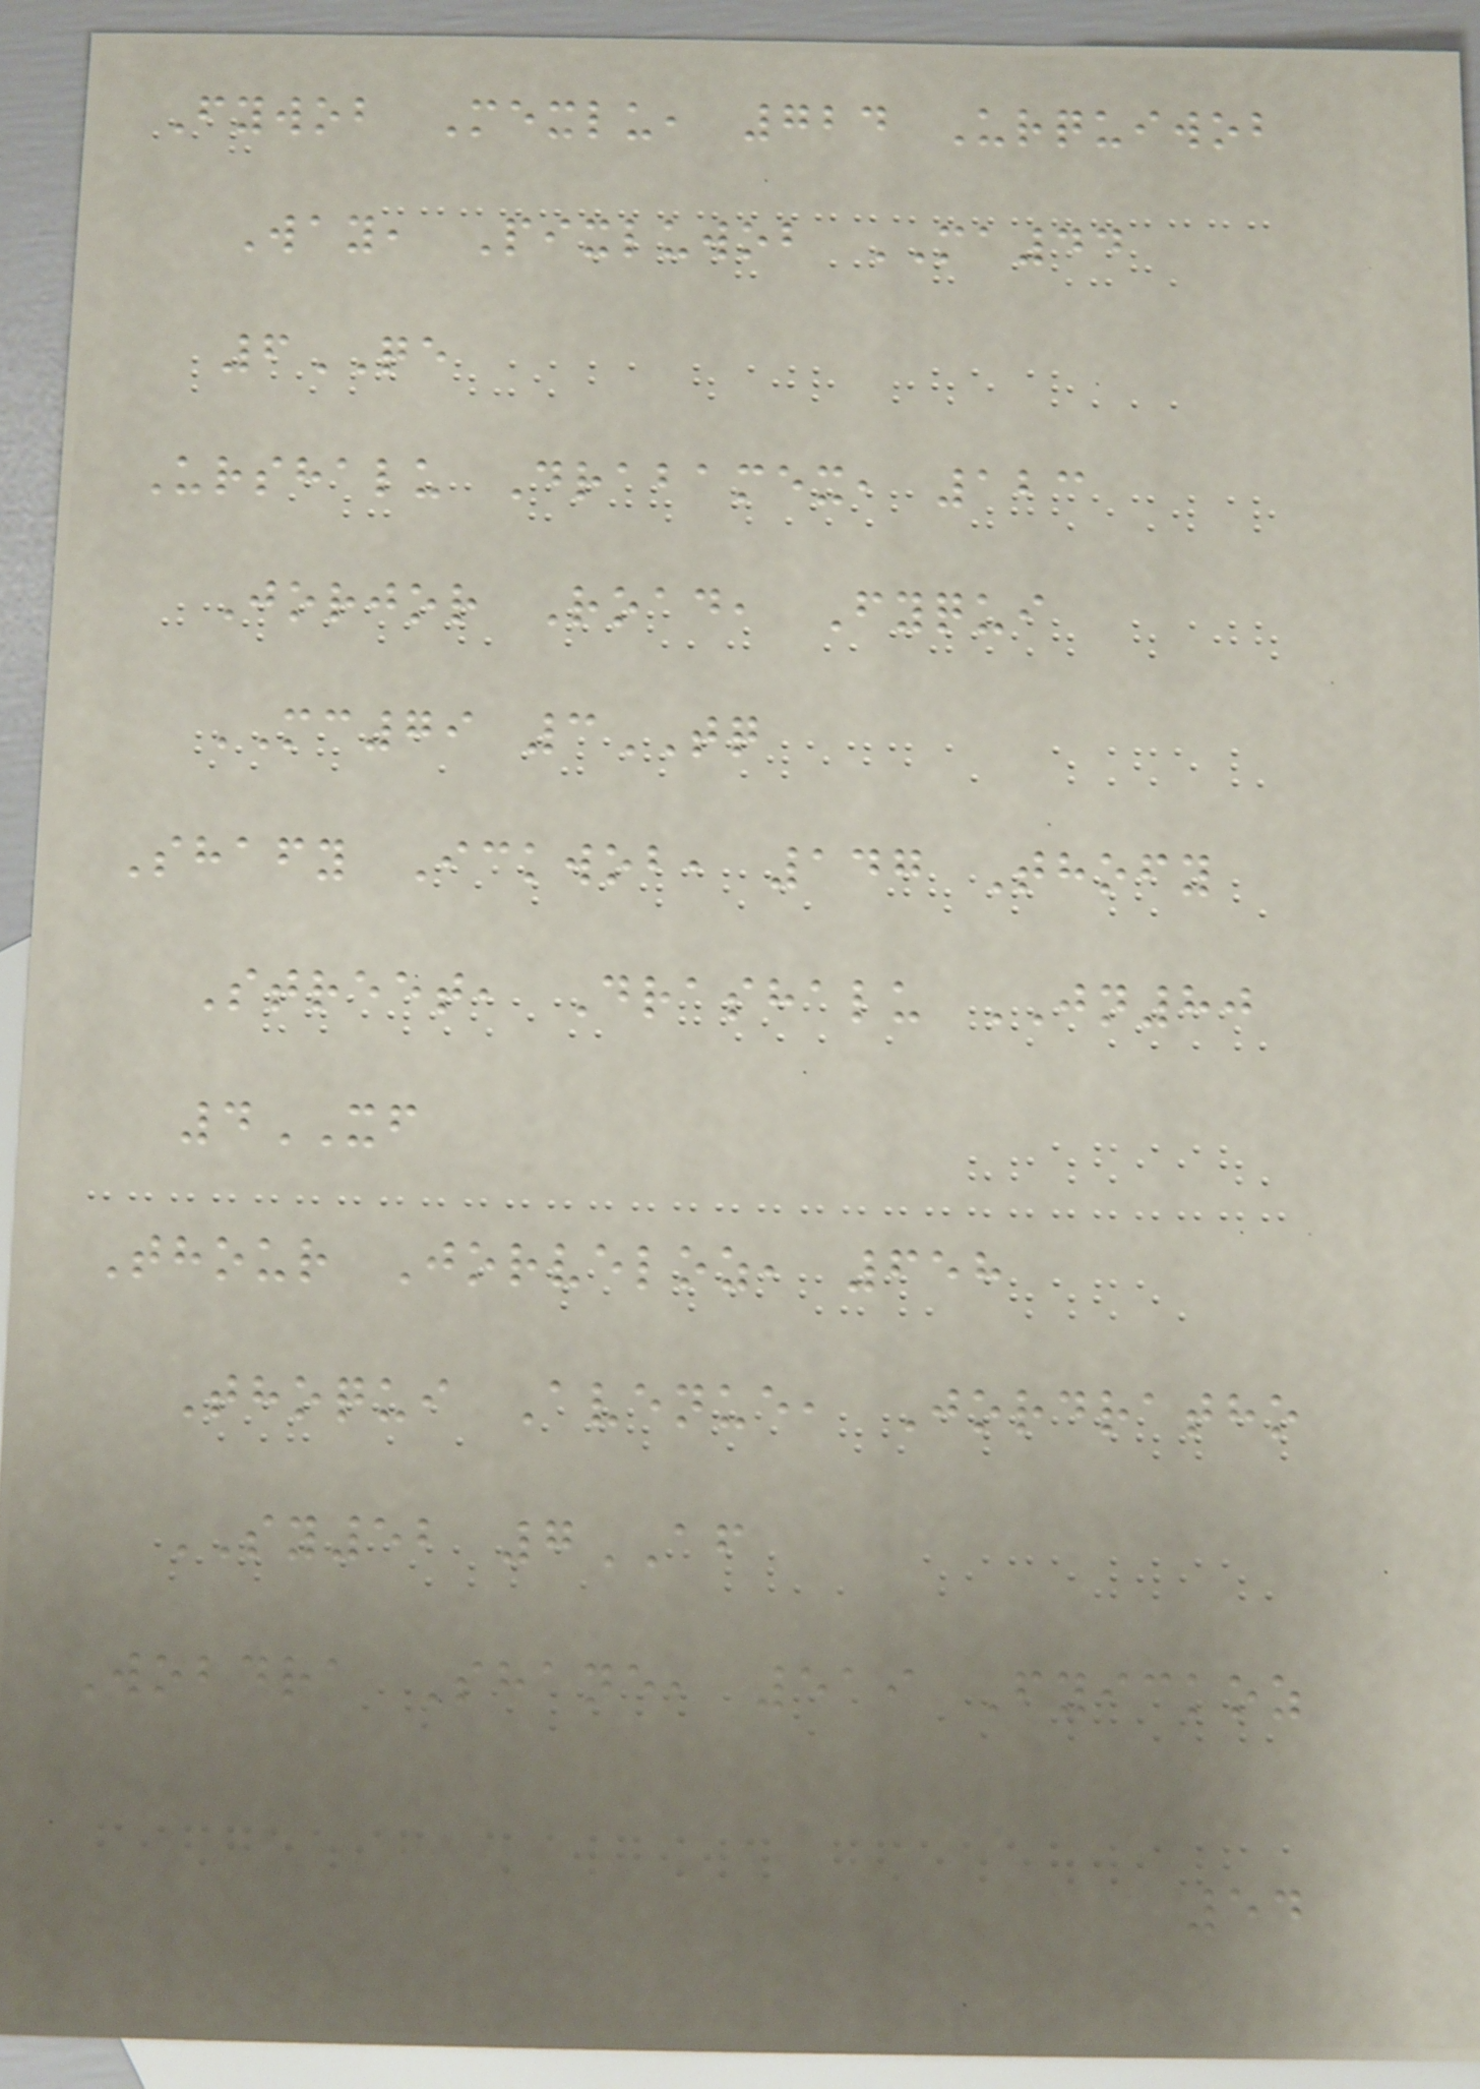Fywob Mexlu, 724 Urquiwob
Way, Pixluwob MA44
6QE
Urshalu Drabamex, 123
Jorjor Road, Fyqui
MC79 3TQ
Shafy Ickwob, 147 Thofy
Street, Drashalu JN80
4XF
Thour Jorveloz, 658
Thoqui Avenue, Jordratho
SY52 7AF
Wobdra Shane, 519 Fyickoz
54
